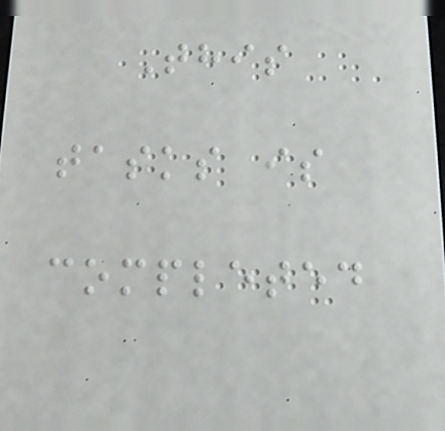This
tasks is
completed
